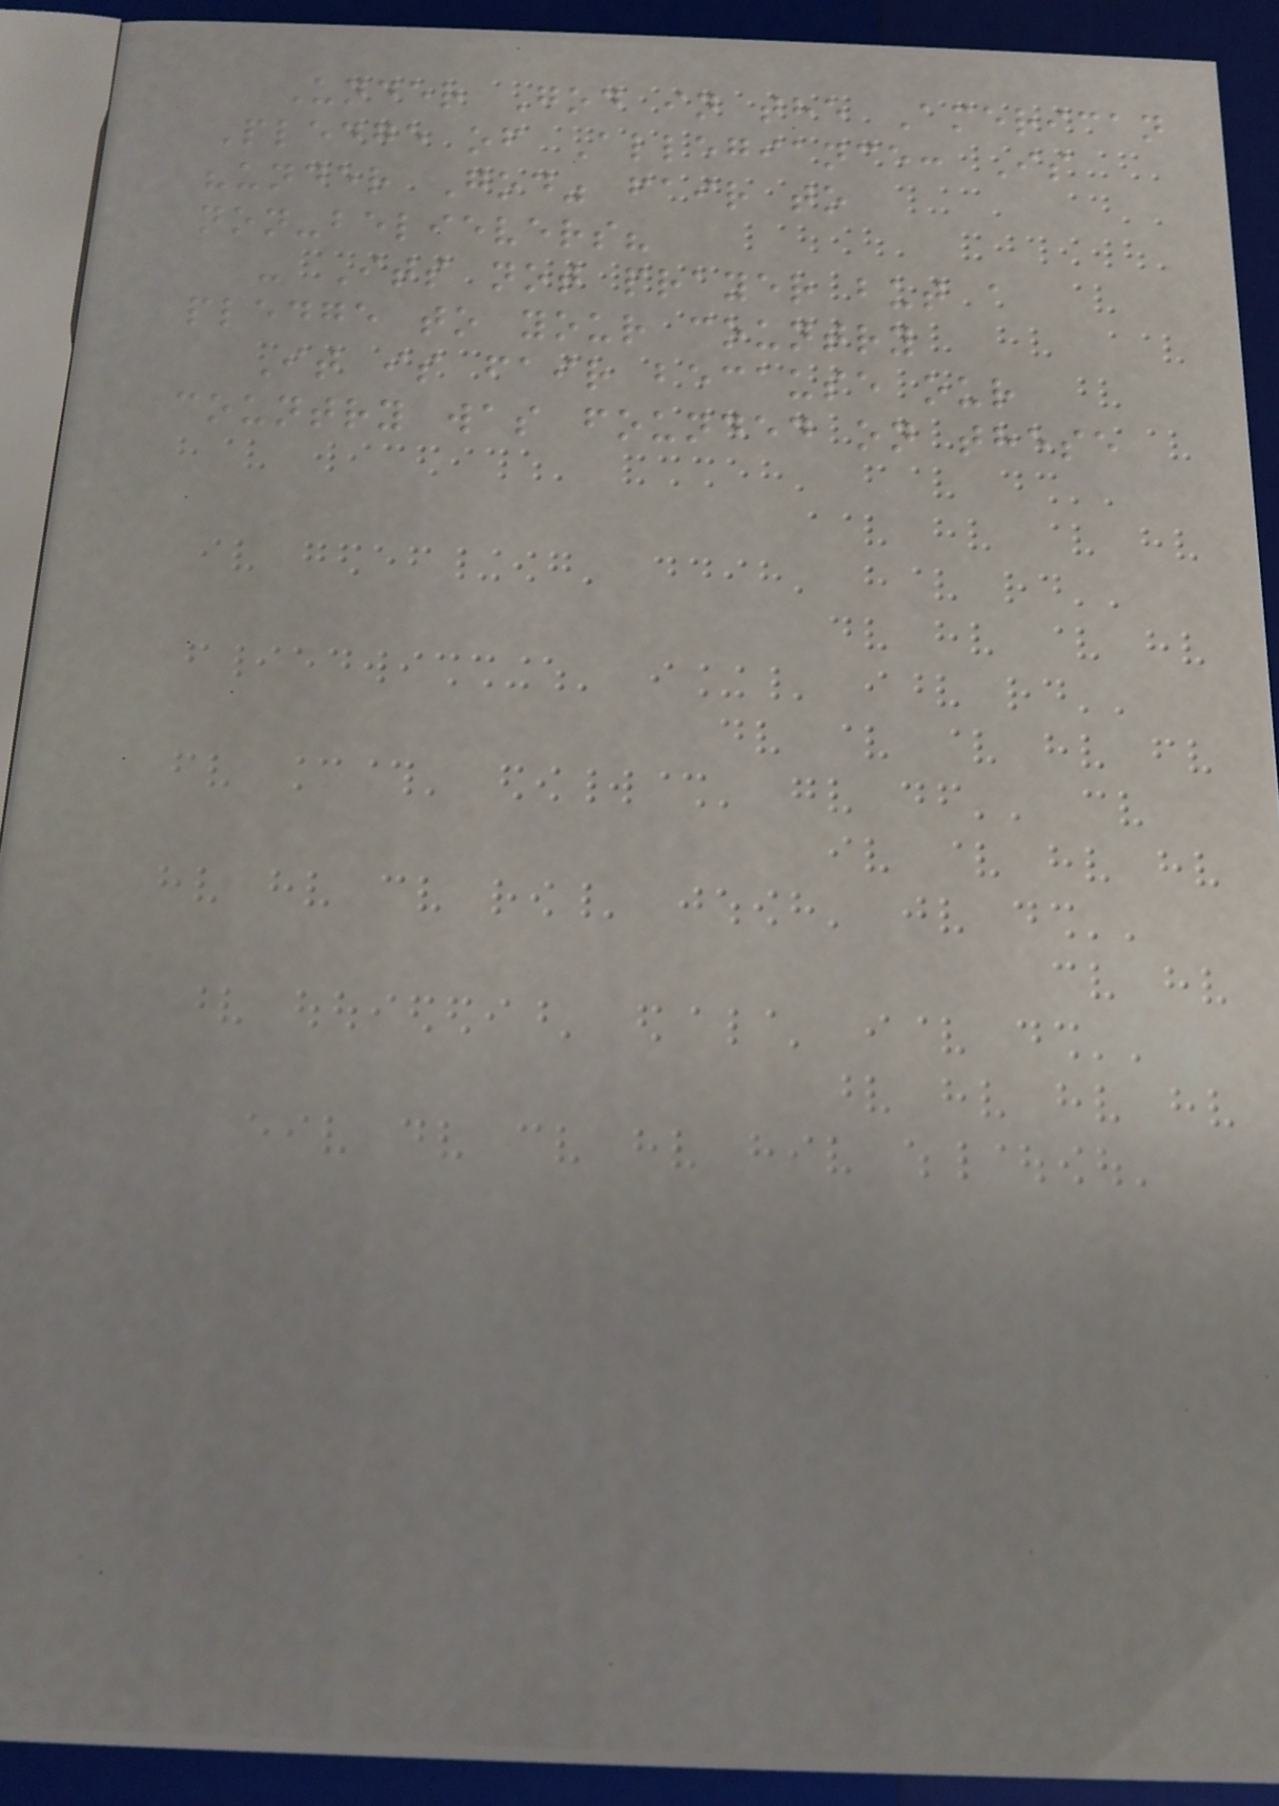Under God in the American
Pledge of Allegiance: Is
"under God" fair to
non-believers?
- Its not prayer but a
pledge to your country
It is fair because our
country was founded on these
